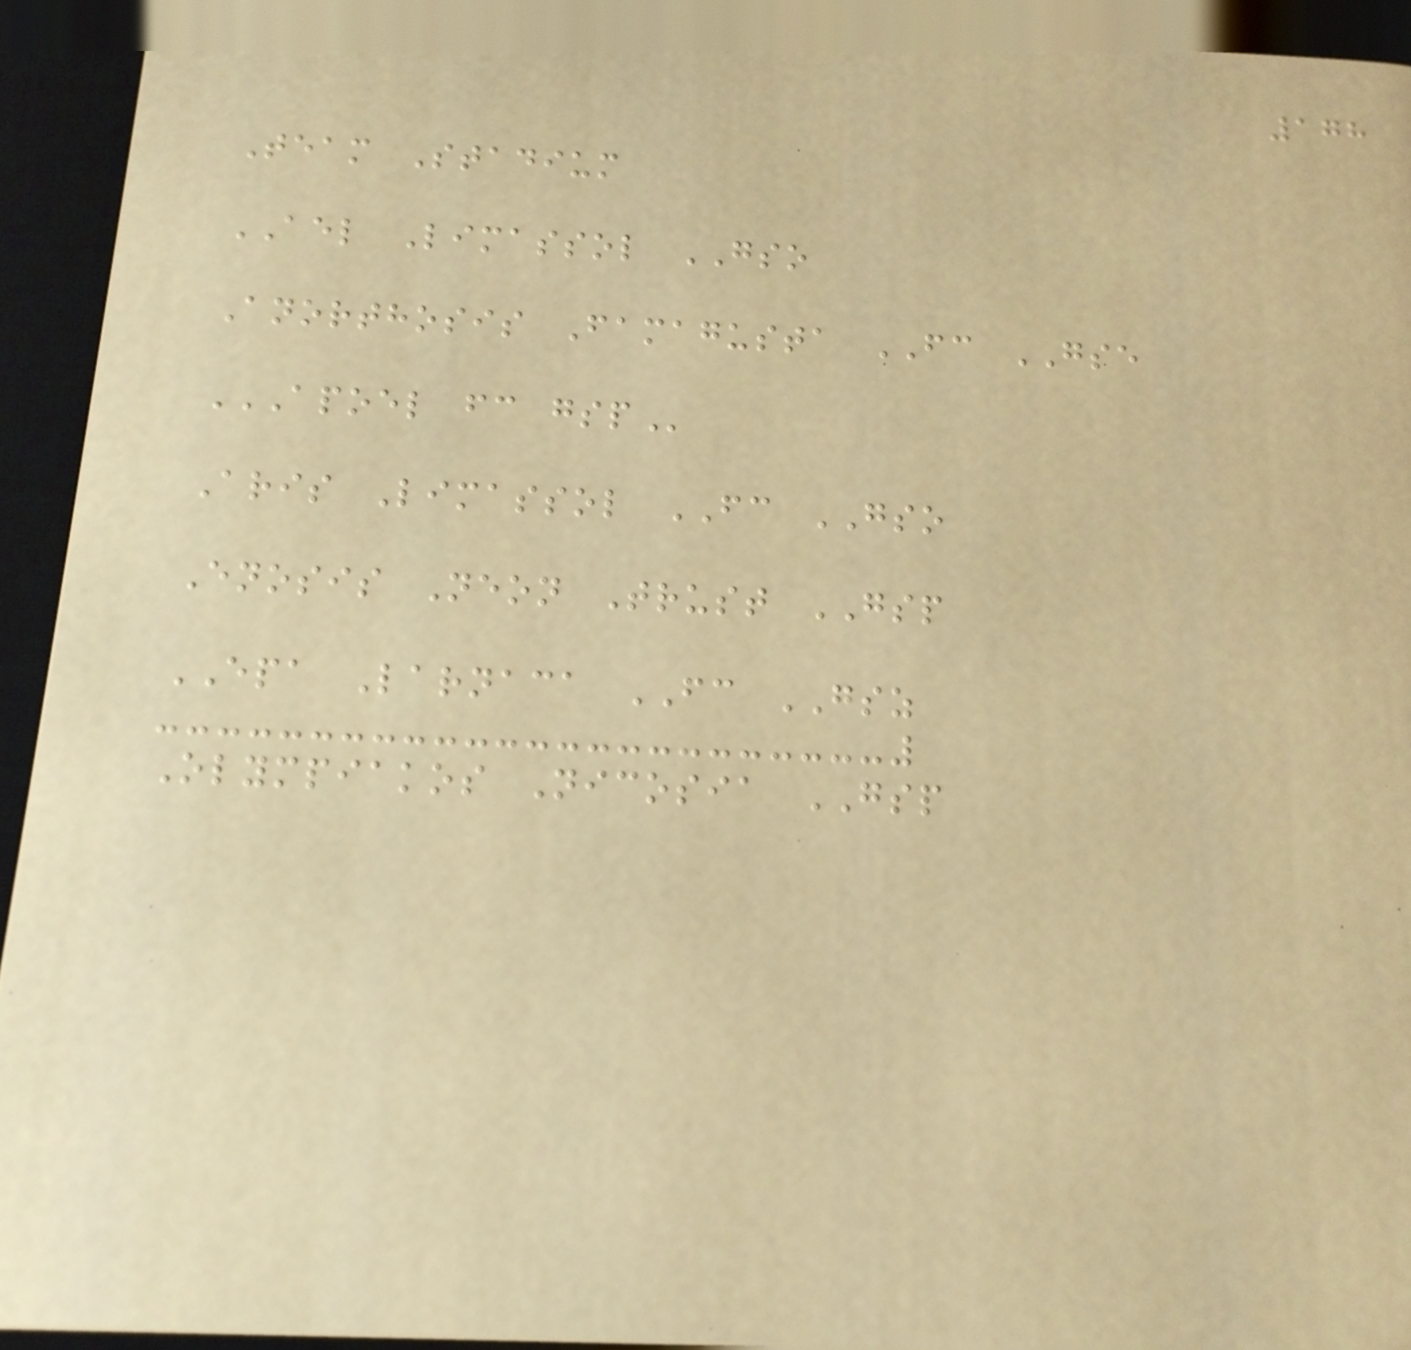178
Team Stadium
AEL Limassol GSO
Anorthosis Famagusta FC GSE
APOEL FC GSP
Aris Limassol FC GSO
Enosis Neon Trust GSP
EPA Larnaca FC GSZ
Olympiakos Nicosia GSP
